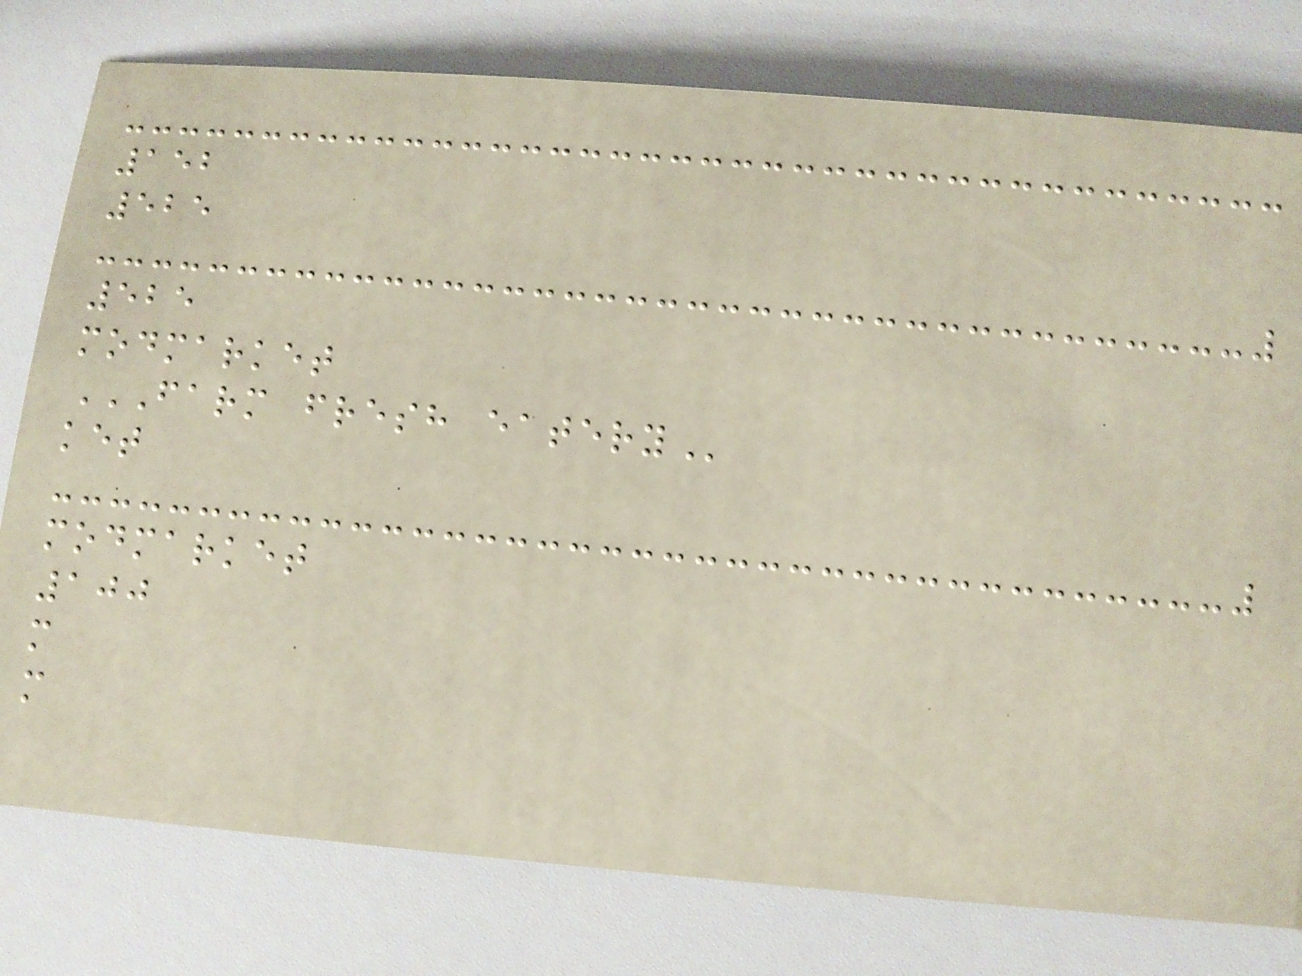152
525
525
modmarket
FARM FRESH EATERY
ket
modmarket
100
m
m
